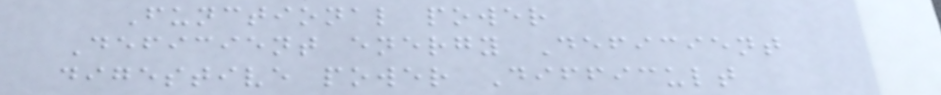Functional power
Deficient energy Deficient
digestive power Difficult
